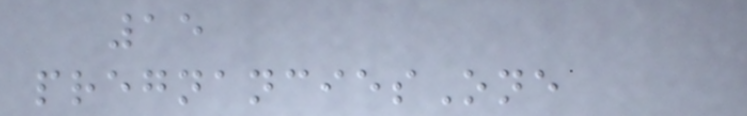15
pregnanciesOne
